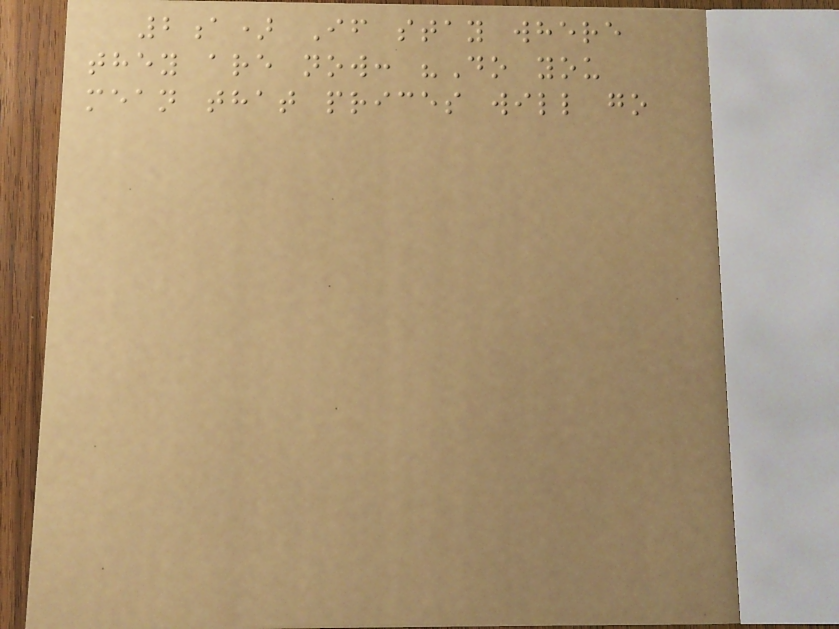2a) If stay where
they are now: "Do you
mean that prices will go
